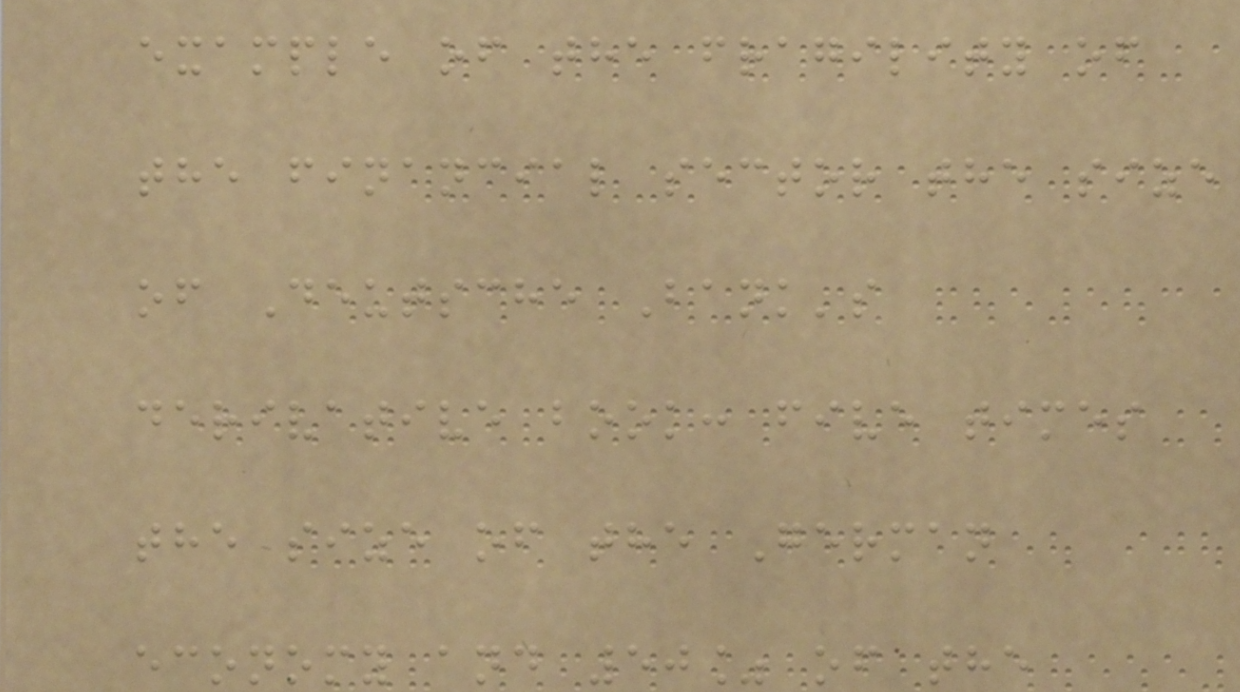example of the fragility of
the financial sector the size
of Deutsche Bank's
derivative book: five times
the size of the German
economy and 50% of the
